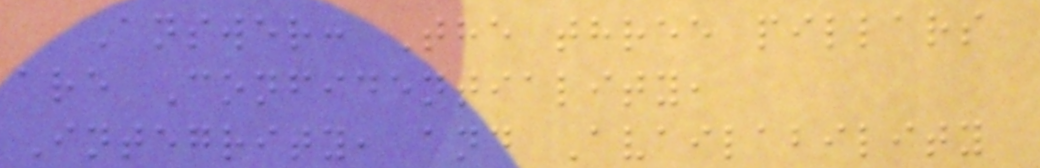Answer: The three pillars
are Confidentiality,
Integrity, and Availability
